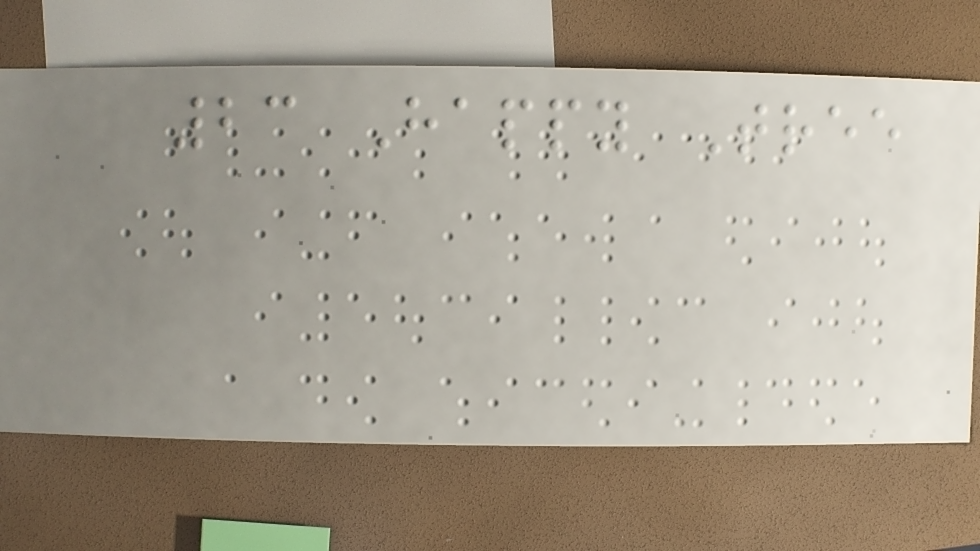23 Happy Tree
